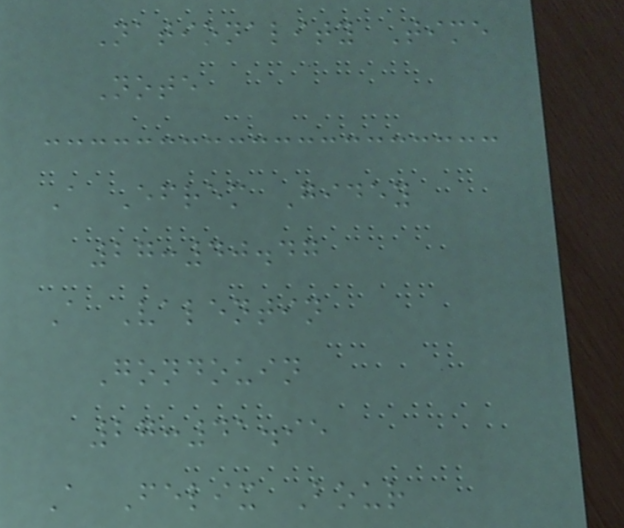Nationality Time
Note
A Efrem Gidey
27:40.47
A Valentin
Gondouin
27:41.95
A Felix Bour
